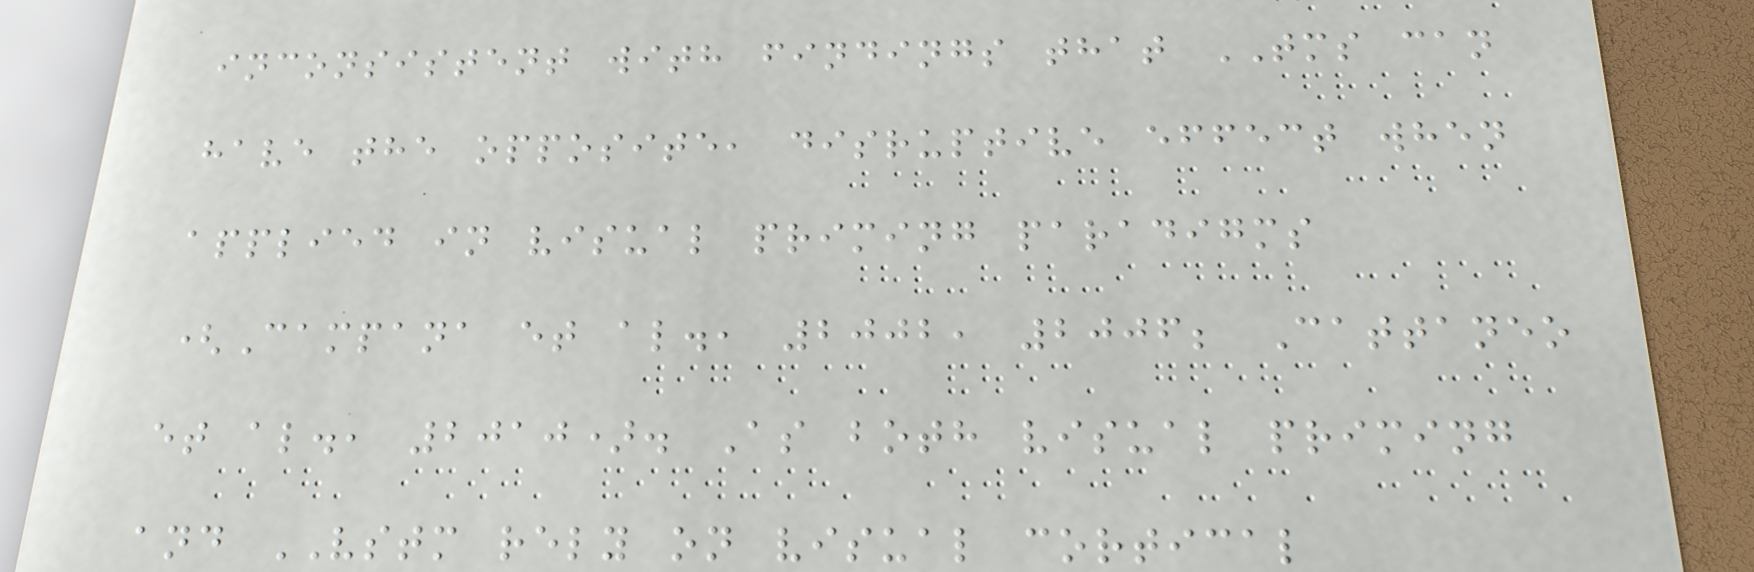inconsistent with findings that TMS can
have the opposite, disruptive effect when
applied in visual priming paradigms
(Campana et al., 2002, 2006; Cattaneo
et al., 2010). As both visual priming
and VSTM rely on visual cortical
